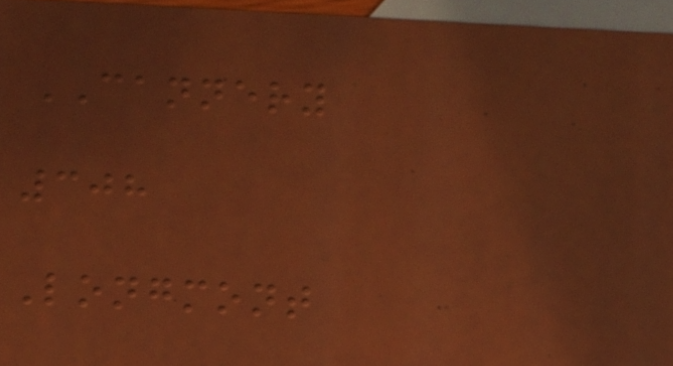CANNERY
308
Longmont
